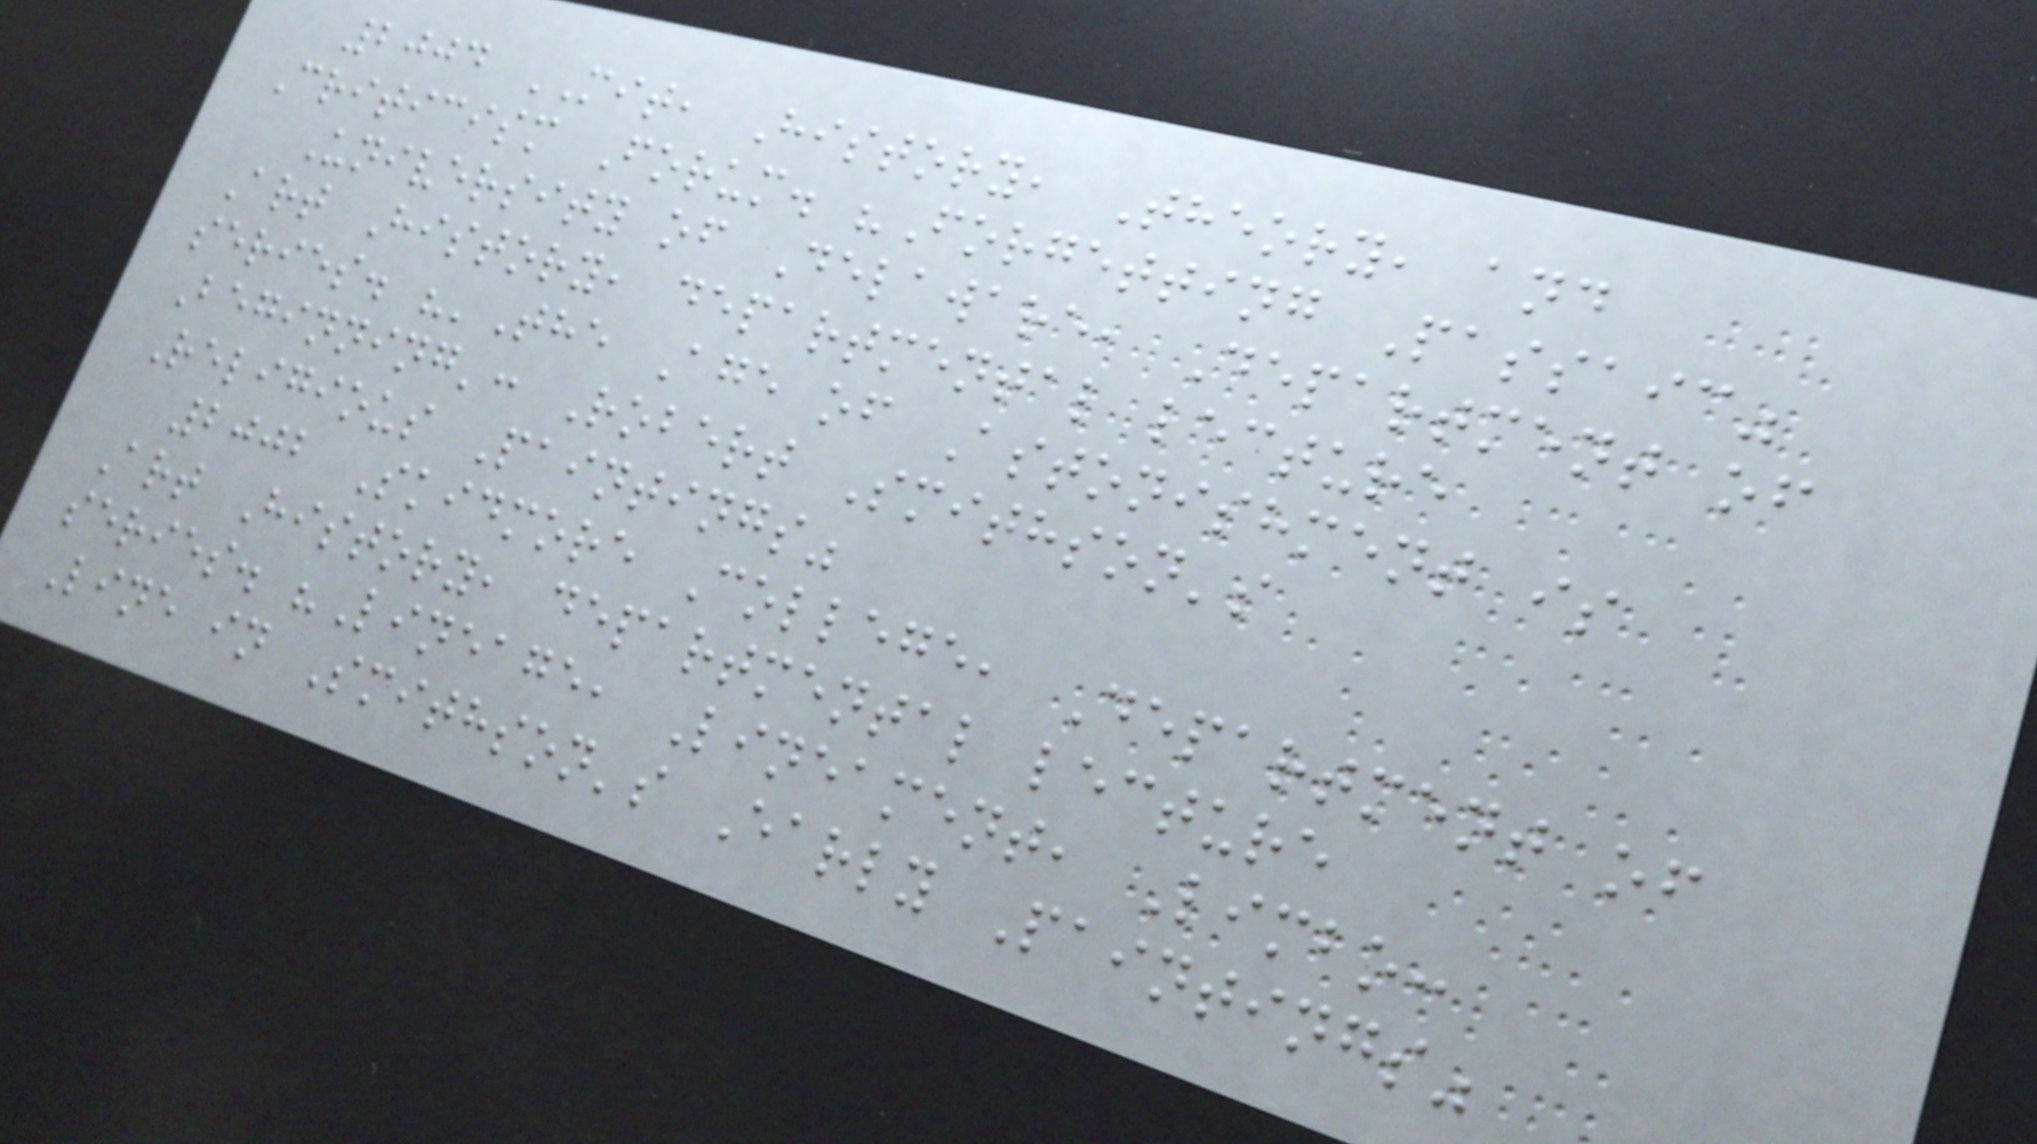2004 MIT, History, Theory, and
Criticism Forum. "Forgetting Passaic"
University of Delaware, Department of
Art History, departmental lecture
series. "'The Age of Astonishment is
Beginning': Robert Smithson's
Religious Paintings"
2002 Skidmore College, Department of
Art History, departmental lecture
series. "Lineage, Lineament, Limbo:
Line in Smithson's Early Paintings"
